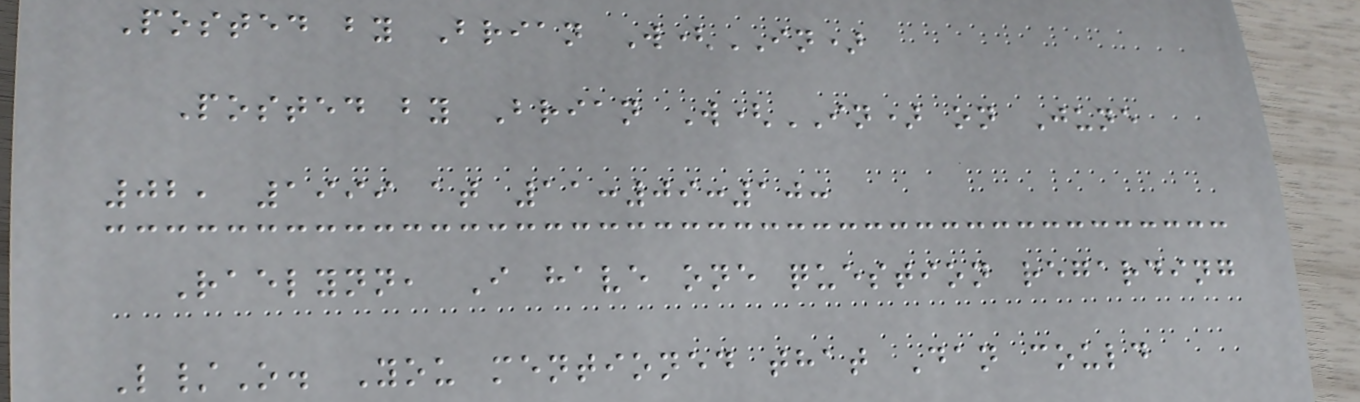Posted by Brian W(IN)
Posted by Brian W(IN) on June
02, 1999 at 11:09:10:
Raelynn, I have one question regarding
L/O. You mentioned that Dan could
